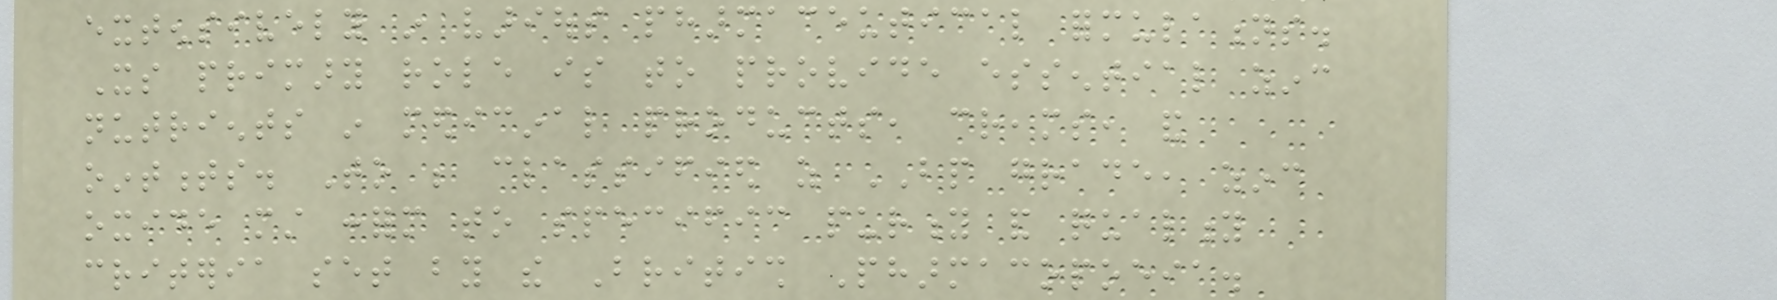extensively in various pharmaceutical formulations.
Its primary role is to provide essential zinc
nutrients in medicinal products, creams, and
ointments. To be classified as BP grade, zinc
oxide must conform to specific purity and quality
criteria set by the British Pharmacopoeia.
